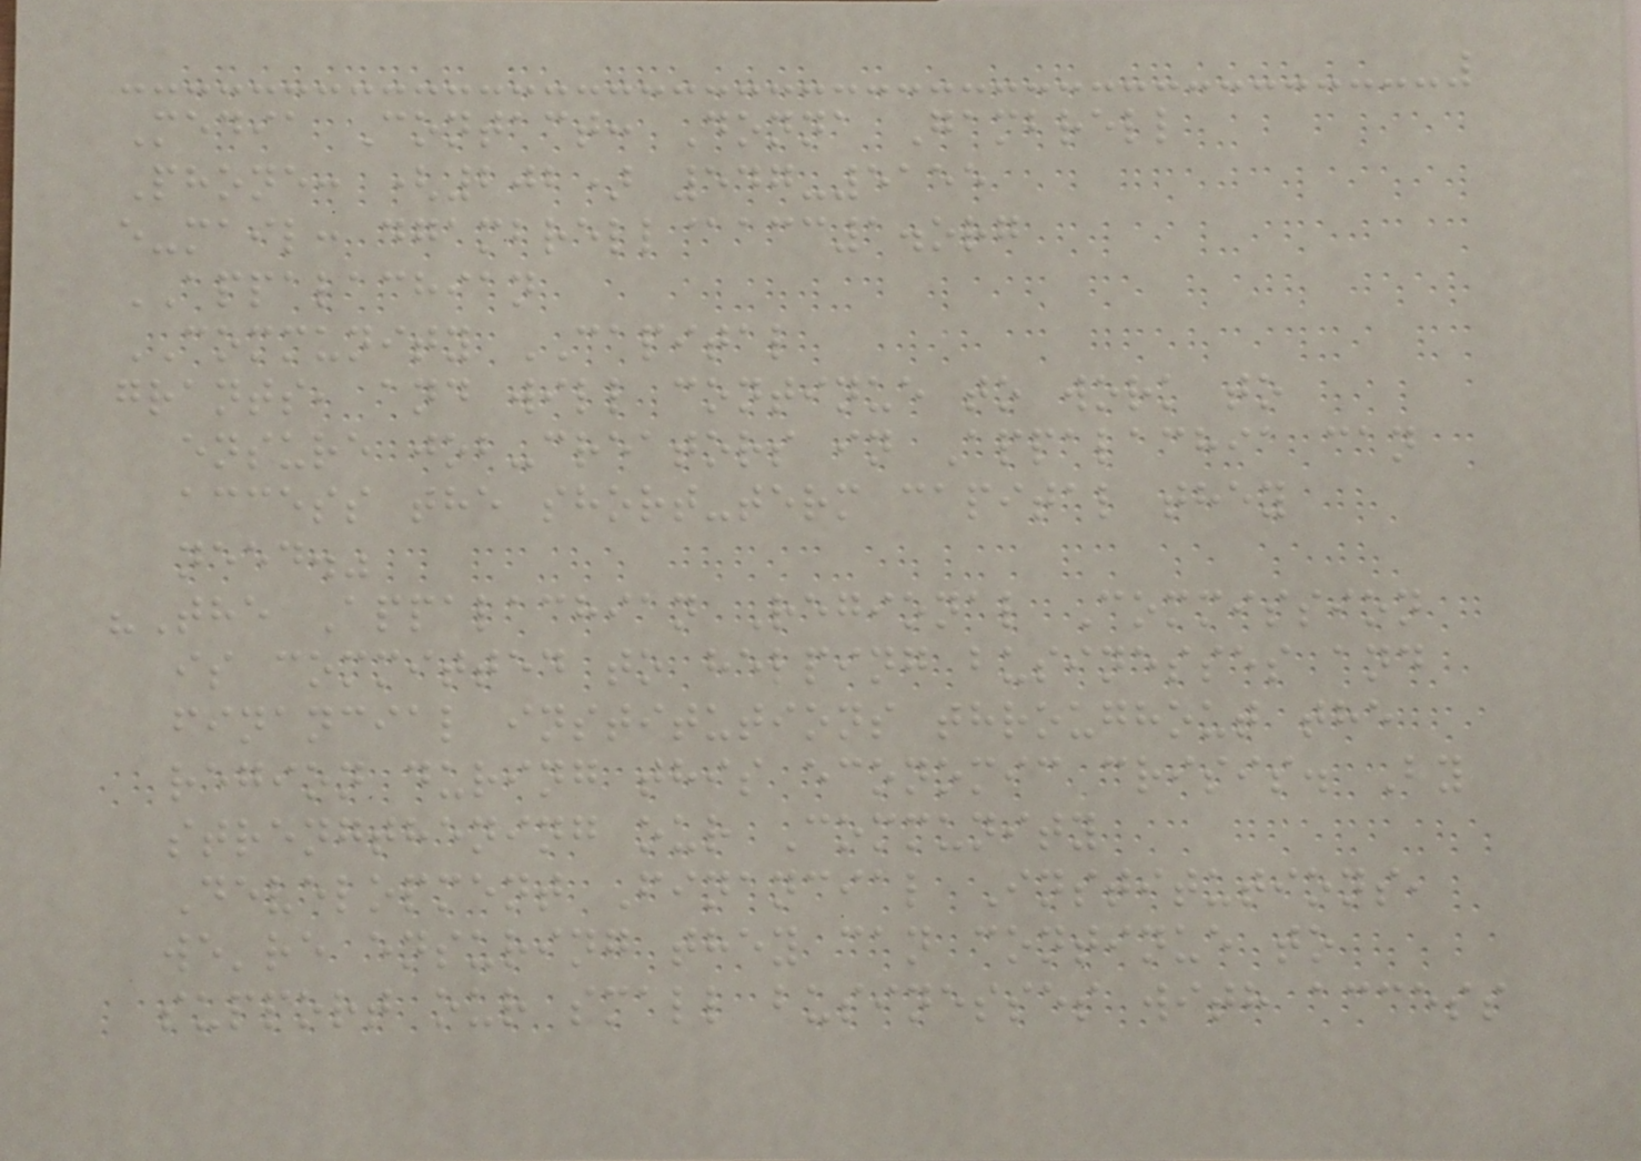Media Contact: Donna Gambrell
Phone: (202) 547-5155
e-mail: dgambrell@acc1.org
APPALACHIAN
COMMUNITY CAPITAL
grants, and will continue to work to
ensure job-creators in Appalachia can
access the short-term capital they
need."
"The Appalachian Regional Commission
is committed to helping businesses and
financial institutions throughout the
region during this economic crisis. By
strengthening our Community
Development Financial Institutions,
we're ensuring they can continue to
support our small businesses with access
